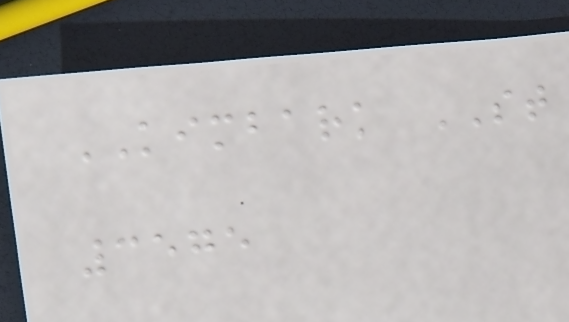KIMBARK ST
3575
